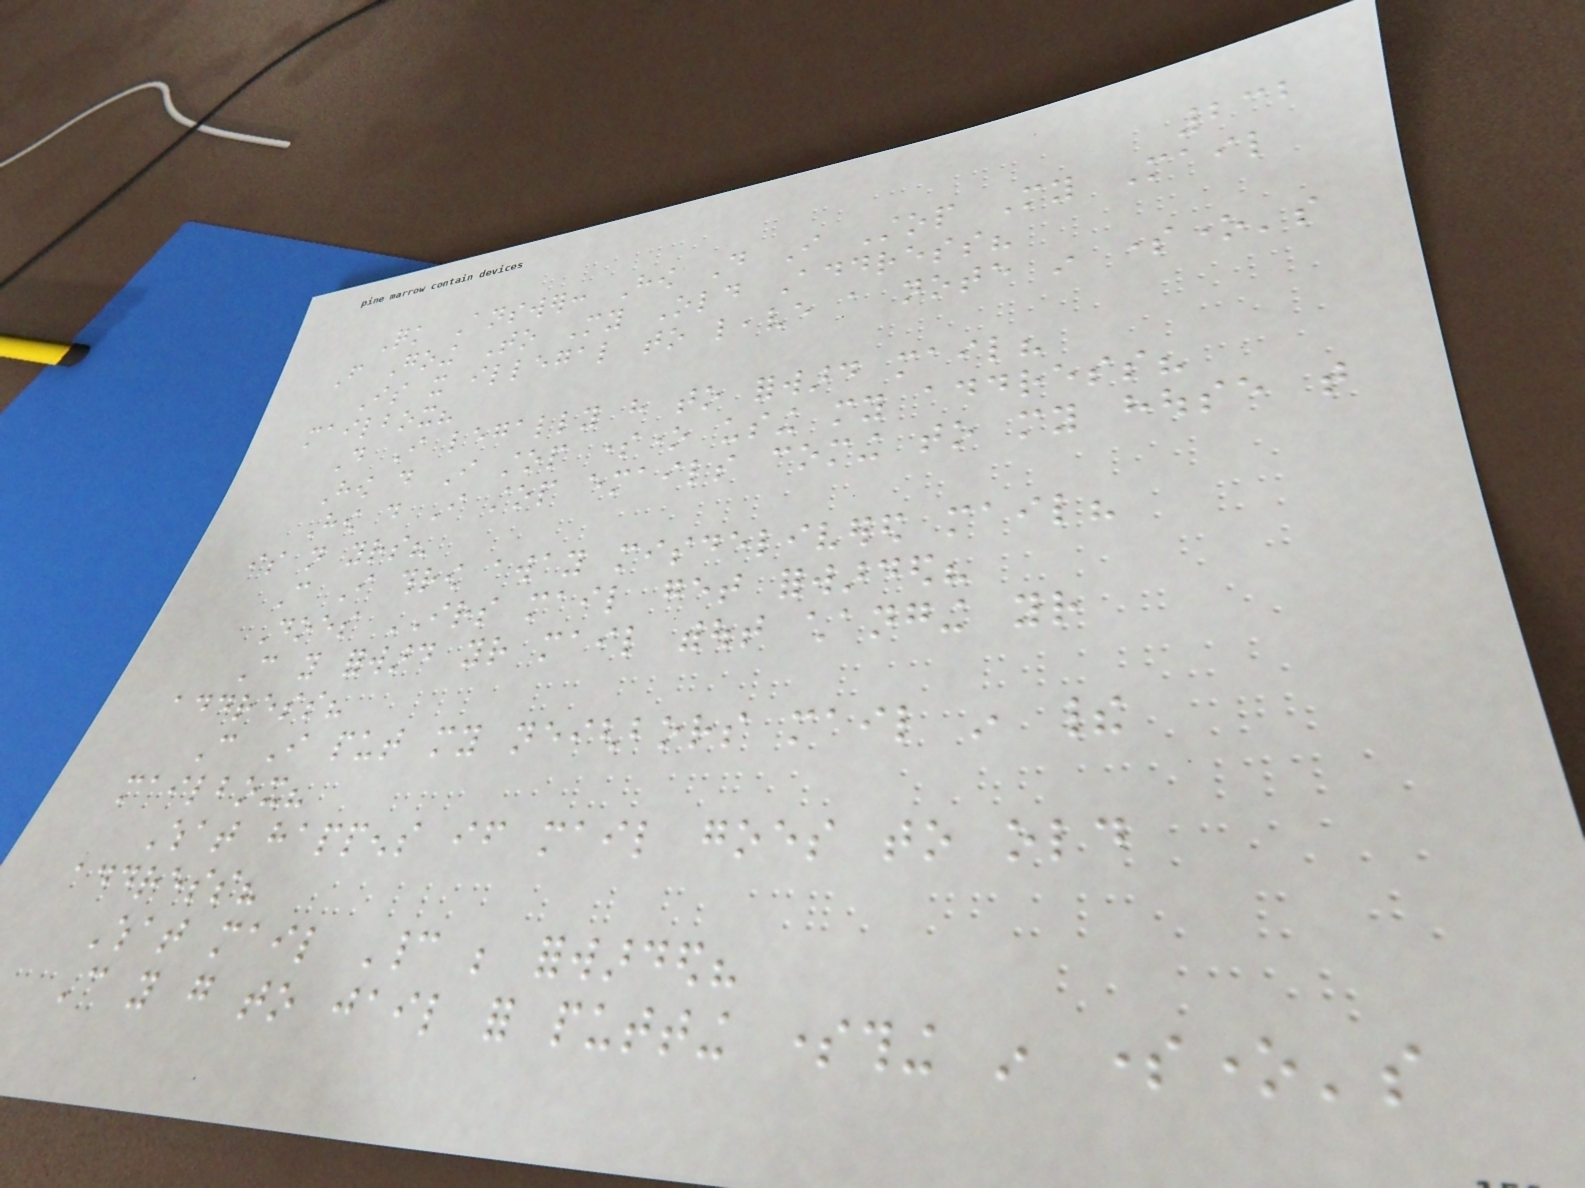232
Quick Answer: How Do I Stop My Mail
From Going To My Old Address?
Is it illegal to leave a note in someone's
mailbox?
Do I legally have to forward mail?
How do I stop someone using my address?
How do I stop emails coming to my house that
is not yours?
Can I throw away misdelivered mail?
Does IRS mail get forwarded?
Can you forward your mail without changing your
address?
Can I put my neighbors mail in their
mailbox?
What happens if mail goes to old
address?
What mail Cannot be forwarded?
Can you go to jail for putting something in someone's
